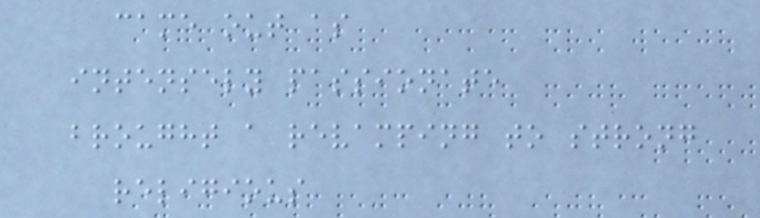came out as
intensely passionate
brought a revamping to strong
religious
